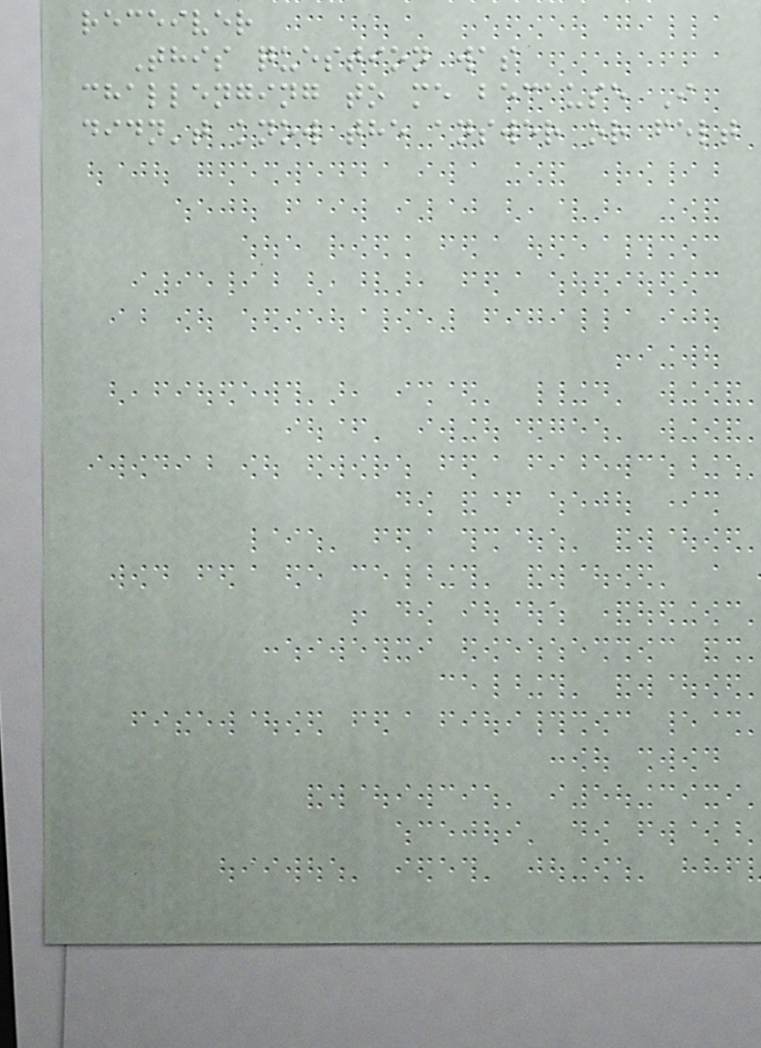receiver
This question was
challenging to me because I
didn't know the answer or felt
